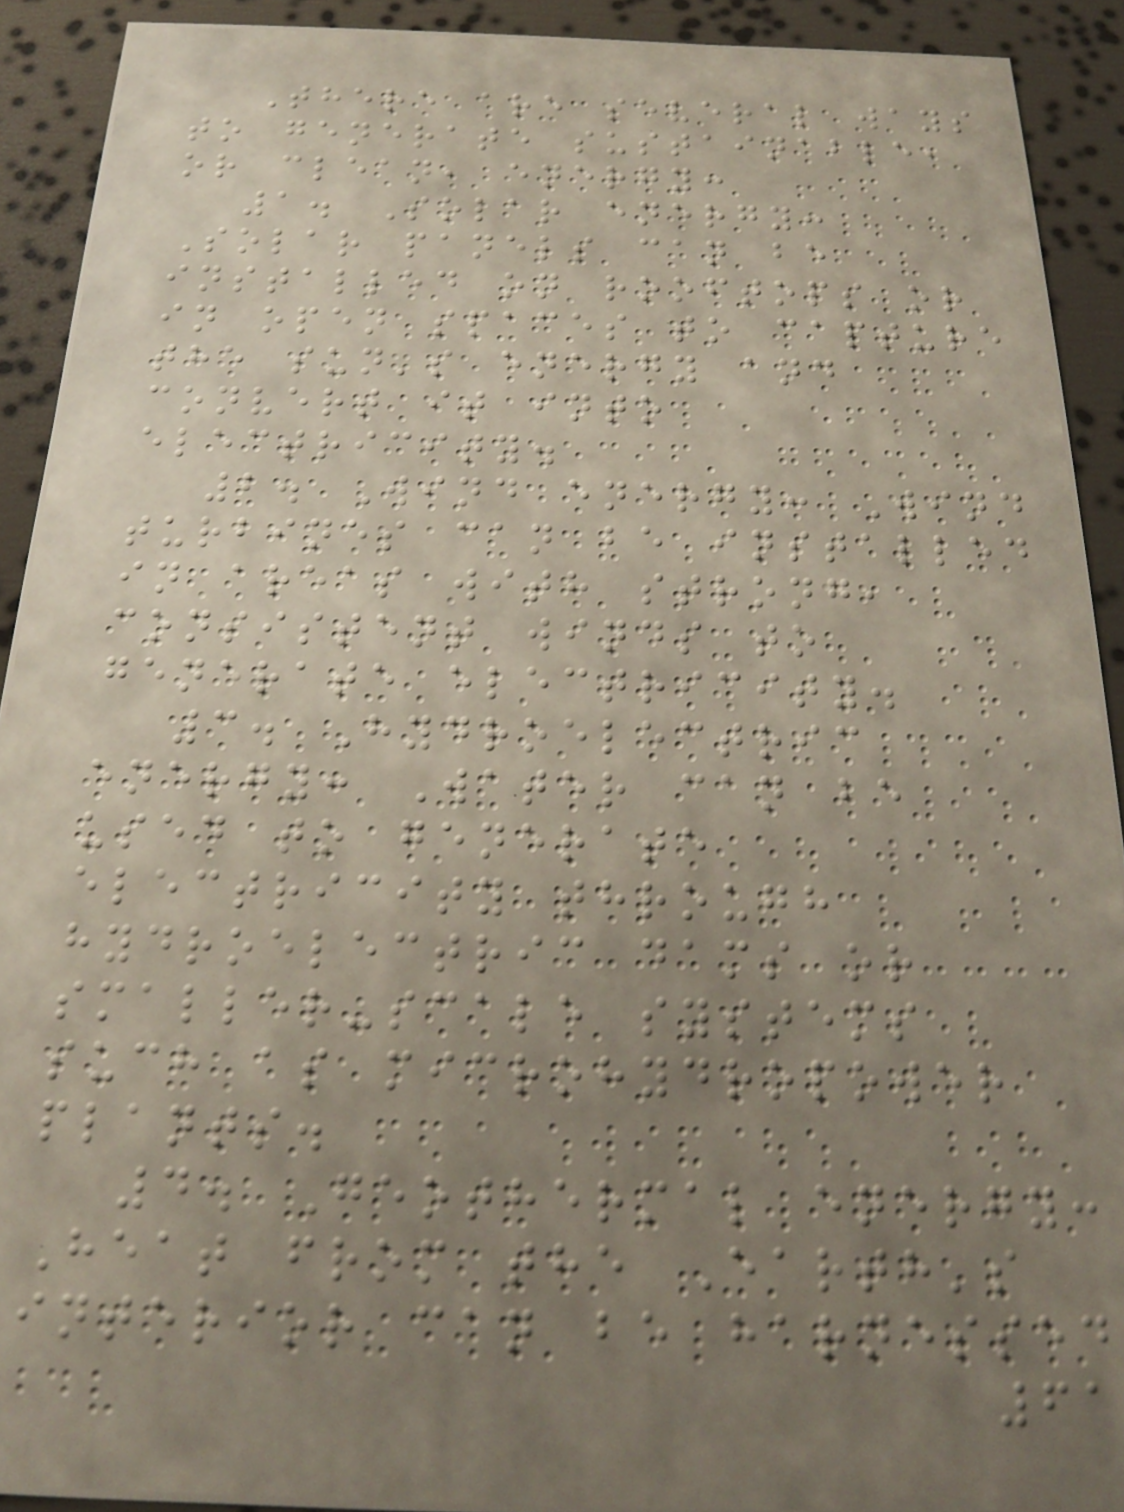There are several ways
to generate sustainable,
or clean, energy:
1. Solar energy:
Solar panels can be
installed on rooftops or
in open spaces to capture
the sun's energy and
convert it into
electricity.
2. Wind energy: Wind
turbines can be installed
in areas with strong,
consistent winds to
generate electricity.
3. Hydroelectric
energy: Water can be
used to generate
electricity through
hydroelectric dams or
smaller-scale systems
such as microhydropower
plants.
4. Geothermal energy:
Heat from the Earth's
interior can be harnessed
61
